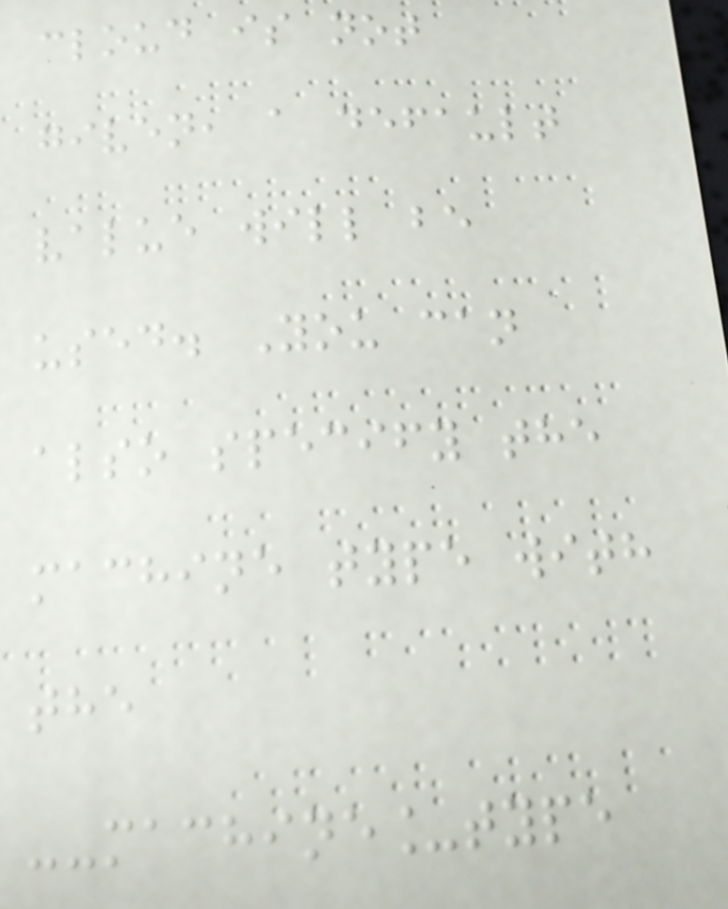cloud is not
given, a default
value will be
used. You can
also specify the
machine type with
the
--machine_type
